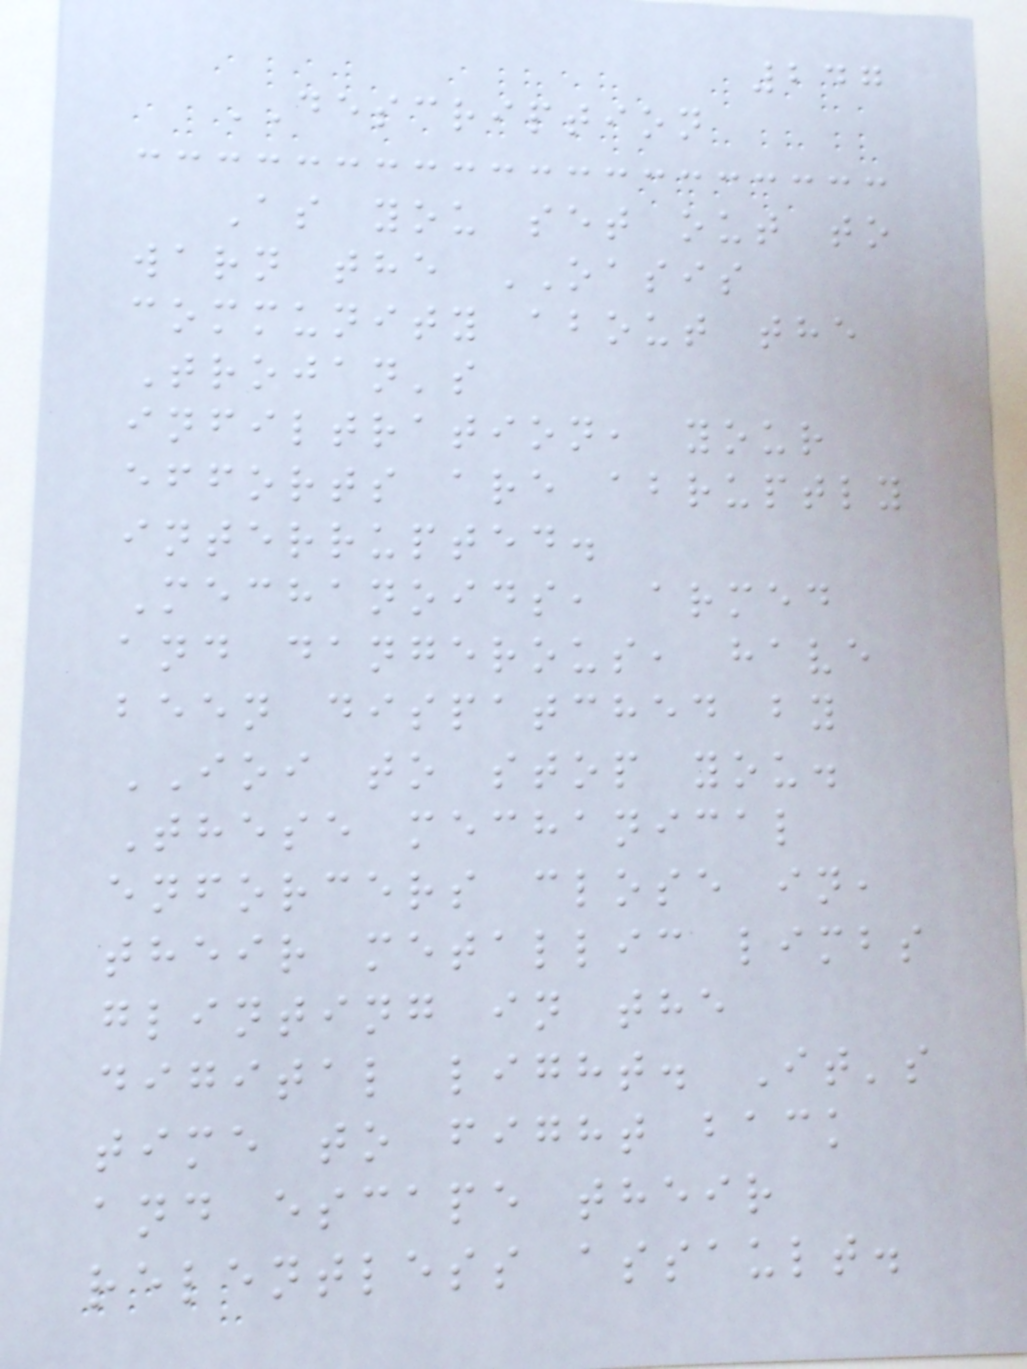247
DESCRIPTION
As you set out to
warn the OASIS
community about the
Trojan's
infiltration, your
efforts are abruptly
interrupted.
Mechanoids, armed
and dangerous, have
been dispatched by
IOI to stop you.
These mechanical
enforcers close in,
their metallic limbs
glinting in the
digital light. It's
time to fight back
and escape their
relentless assault.
